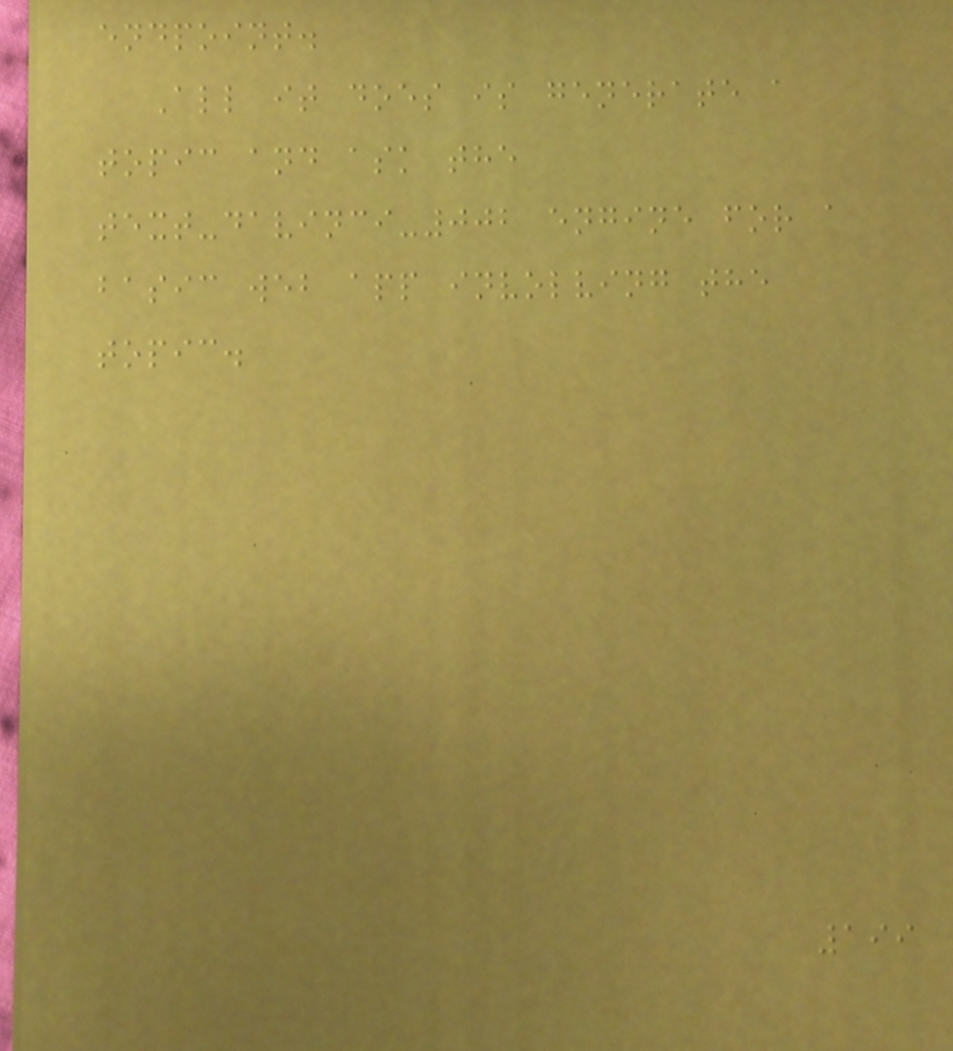endpoint.
All it does is generate a
topic and ask the
text-davinci-002 engine for a
basic web app involving the
topic.
199
